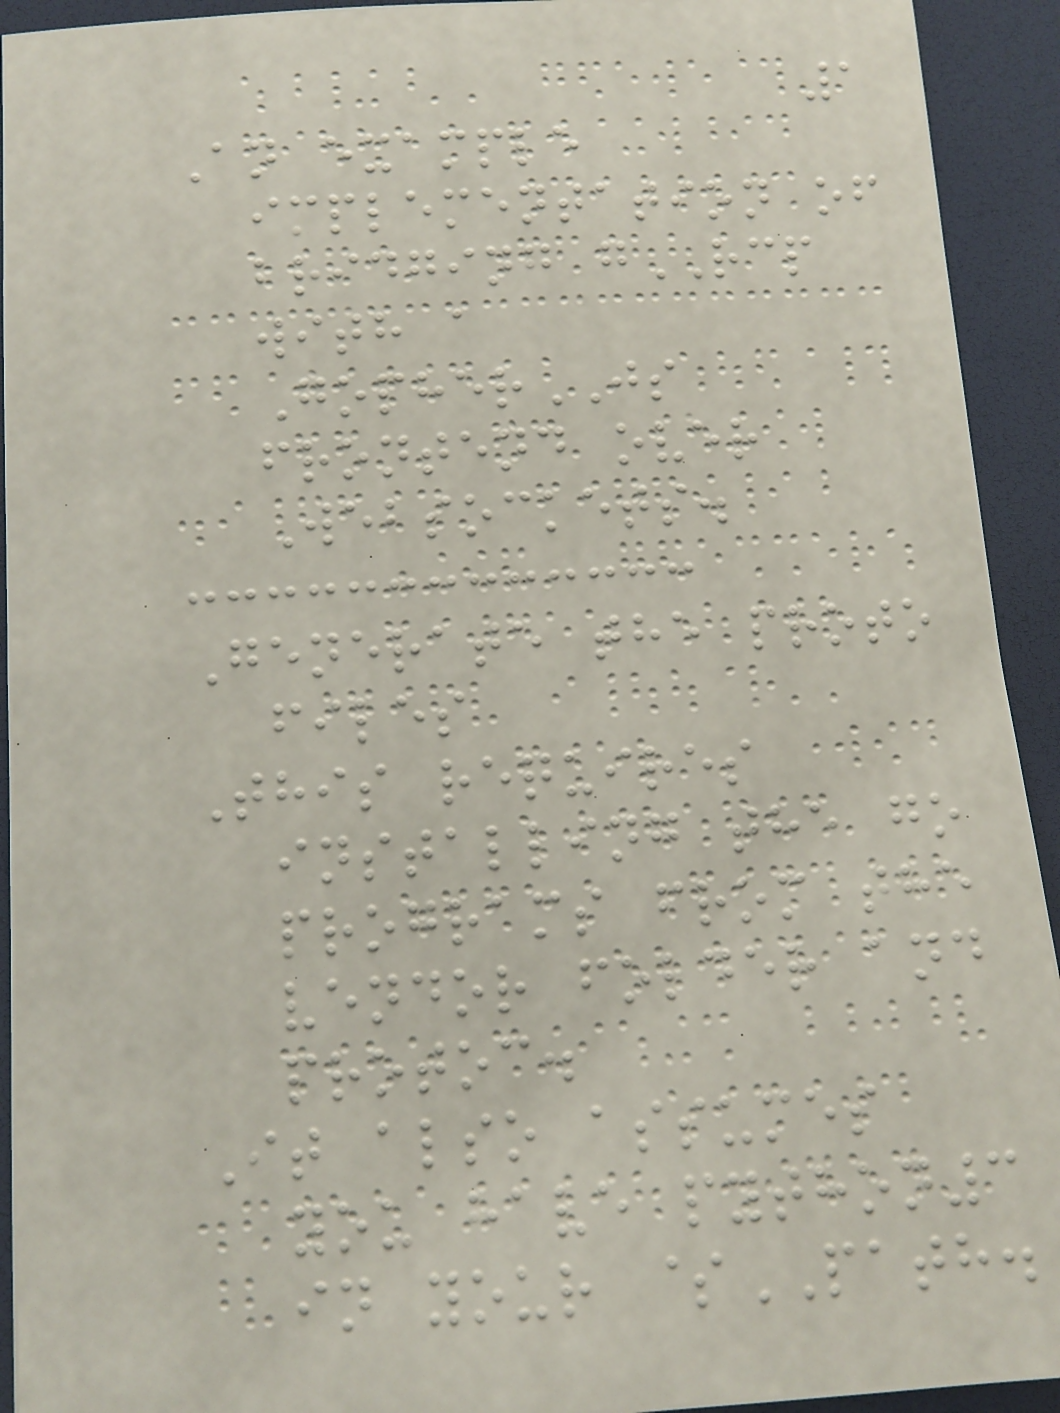1
An example
implementation of
bridging gRCP
with a
GopherJS
frontend over
Websockets.
Generate the proto
files
This requires
installing the go
programs from the
vendor folder and
protoc.
It also assumes
you have python3
in your $PATH.
